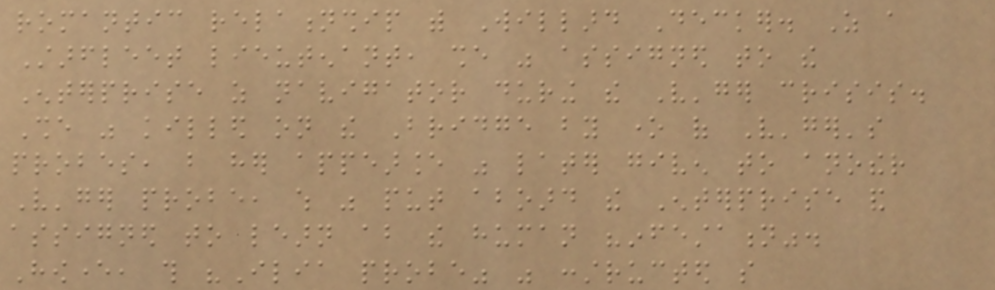romantic relationship with Willard Decker. As a
Starfleet lieutenant, she was assigned to the
Enterprise as navigator during the V'ger crisis.
She was killed on the Bridge by one of V'ger's
probes, but her appearance was later given to another
V'ger probe, which was put aboard the Enterprise and
assigned to learn about the human "infestation".
However, this "Ilia probe" was constructed so
